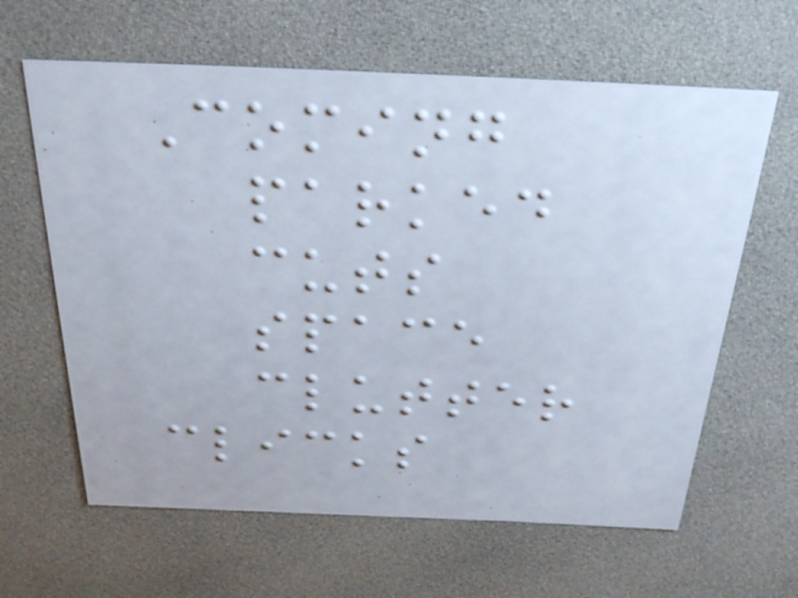Coming
parked
cuts
space
clutter
clicks
